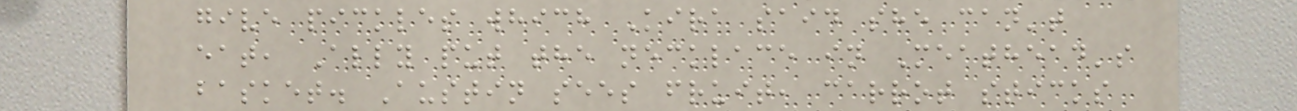give pickles which Kira said she can't
eat, Ally put the necklace in Meathead's
basket. Austin sees fruit, carrot sticks
